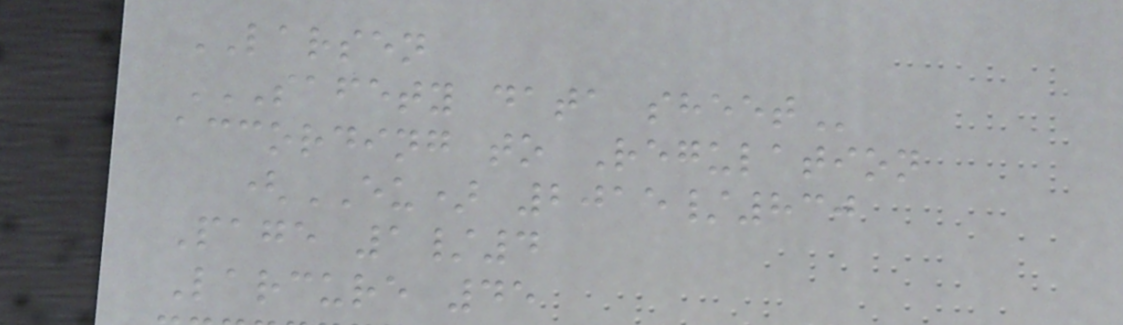LARSEN
SAFETY DATA SHEET
according to Regulation
(EU) 2015/830
Page 1/4
Larcure 45
